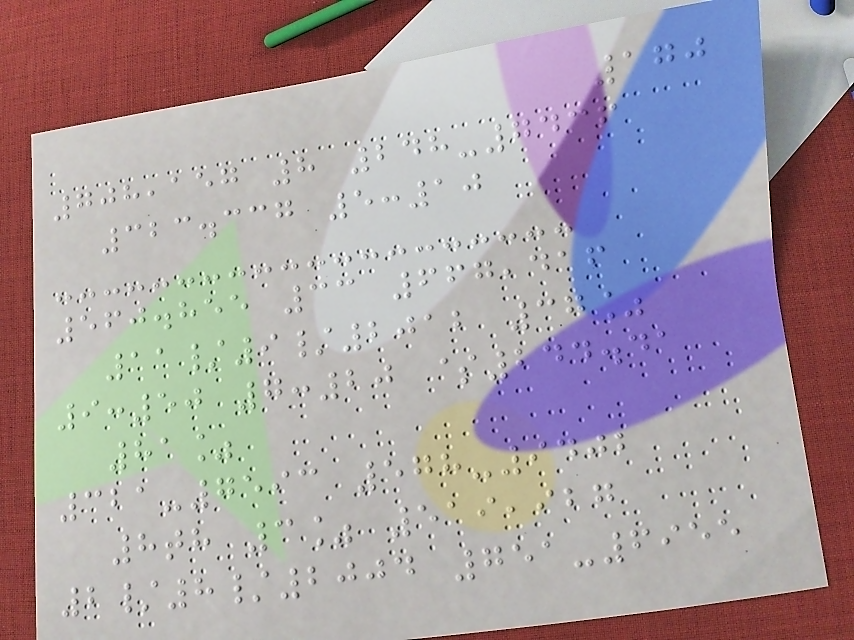170
708,157 8 248-7436
323.337 5:10
560.855 33 667,416
11/9/2012 37%
9:50 7:20 $244.41
81%
321-7593 578-9402
8th 3% 519,927
2/8/2004 751-6955
